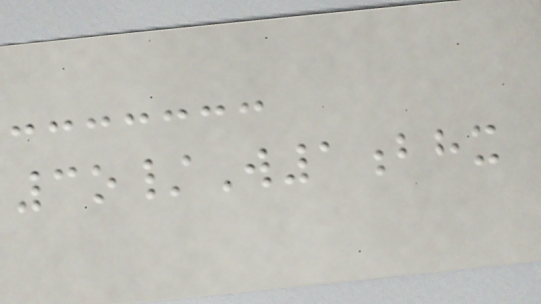3o/W1bhx
